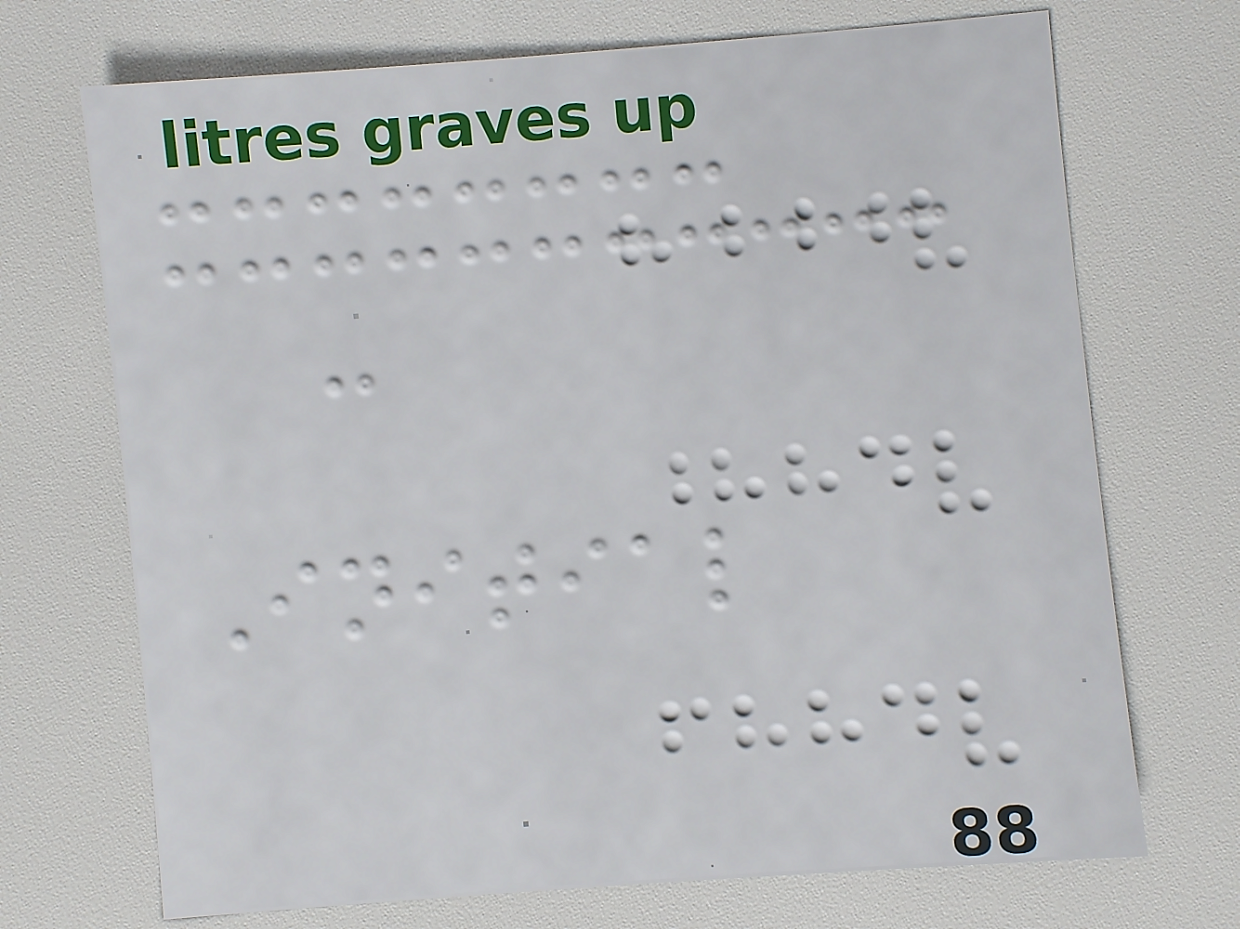-
Initial
